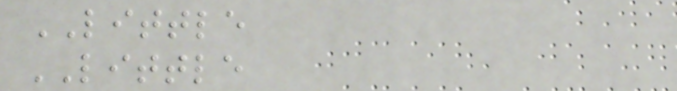LITTLE
LITTLE
